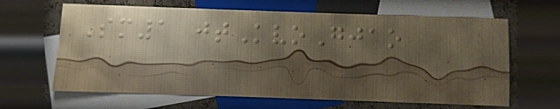Sm1 jtKvoGjao
